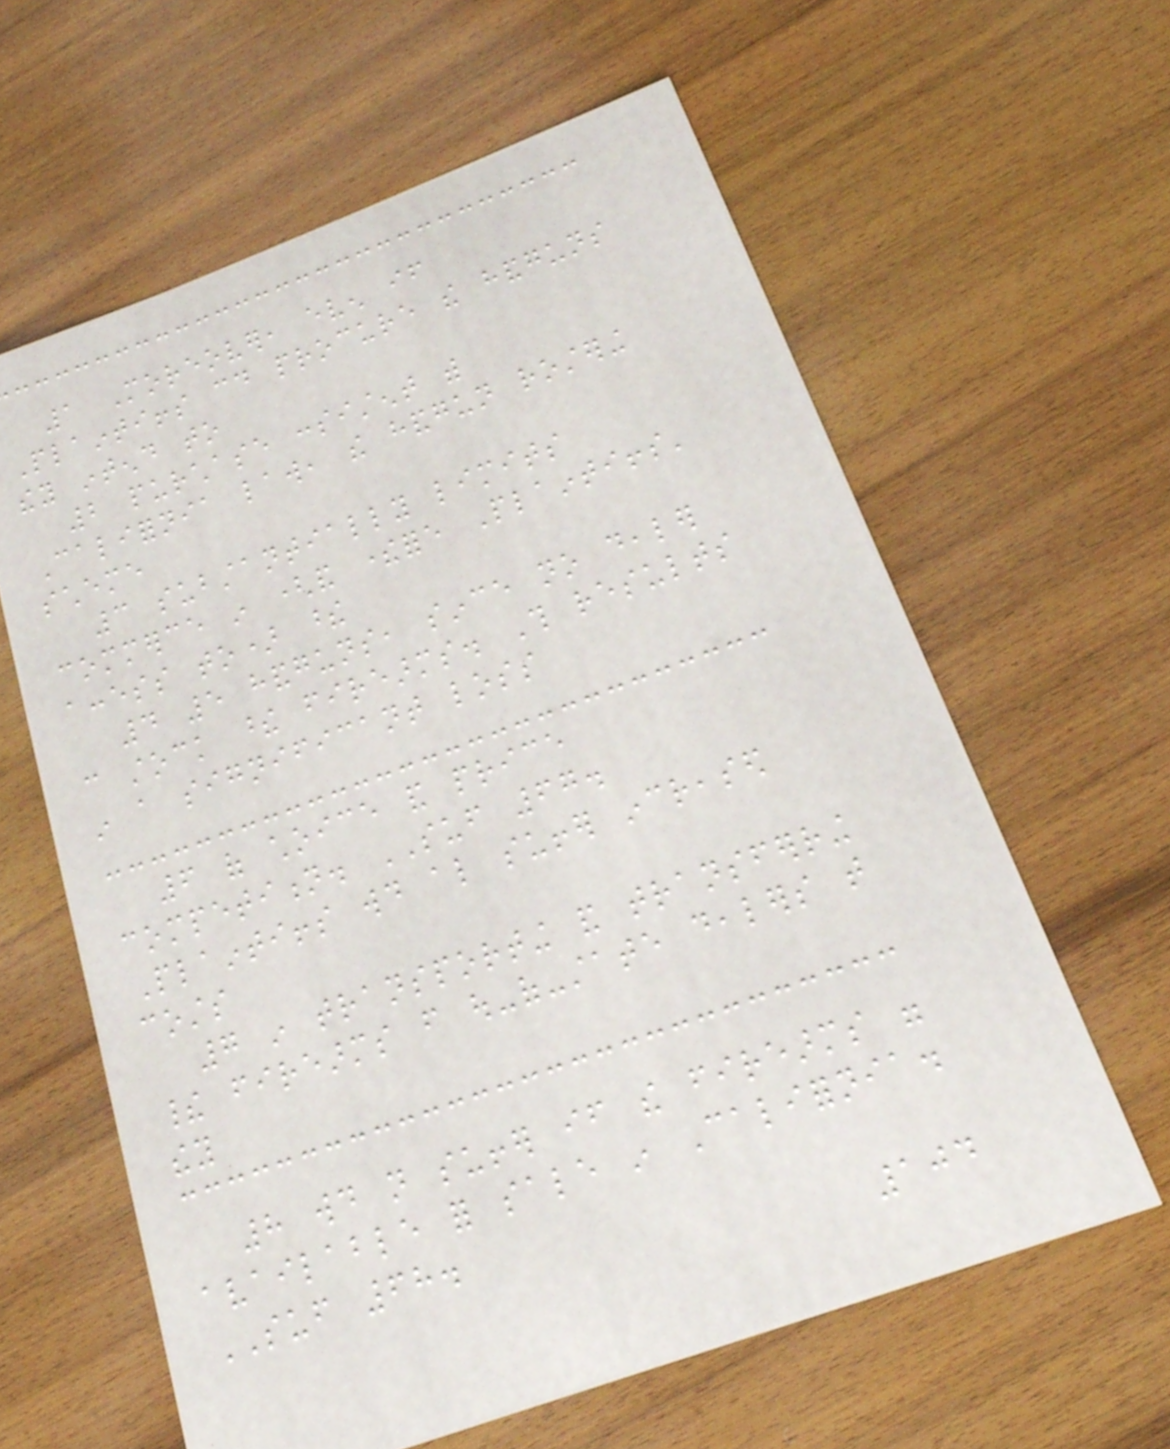1 Moreover, even if
Plaintiffs could procure the handguns
they intend to
2 purchase consistent with
California law, the handgun rostering
scheme
3 substantially limits
commerce in (and therefore Plaintiffs'
access to) these
4 5 handguns, since no dealer
can stock these firearms. This results
in a significant loss
6 of choice and price
competition. SUF 67.
Plaintiffs would also suffer increased
costs
7 in transporting and transferring
their firearms from out-of-state dealers that
they
8 would not suffer if the firearms were
available for sale in California.
SUF 68.
104
